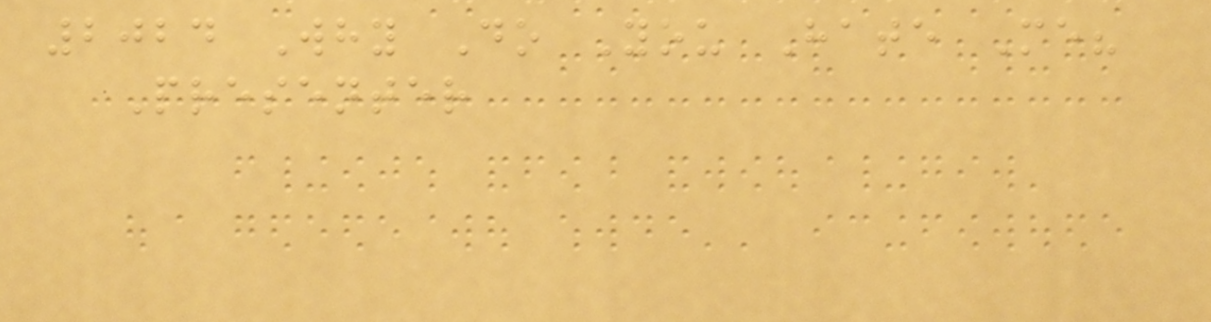2024 Why Do You Hate Me?
Presenter
